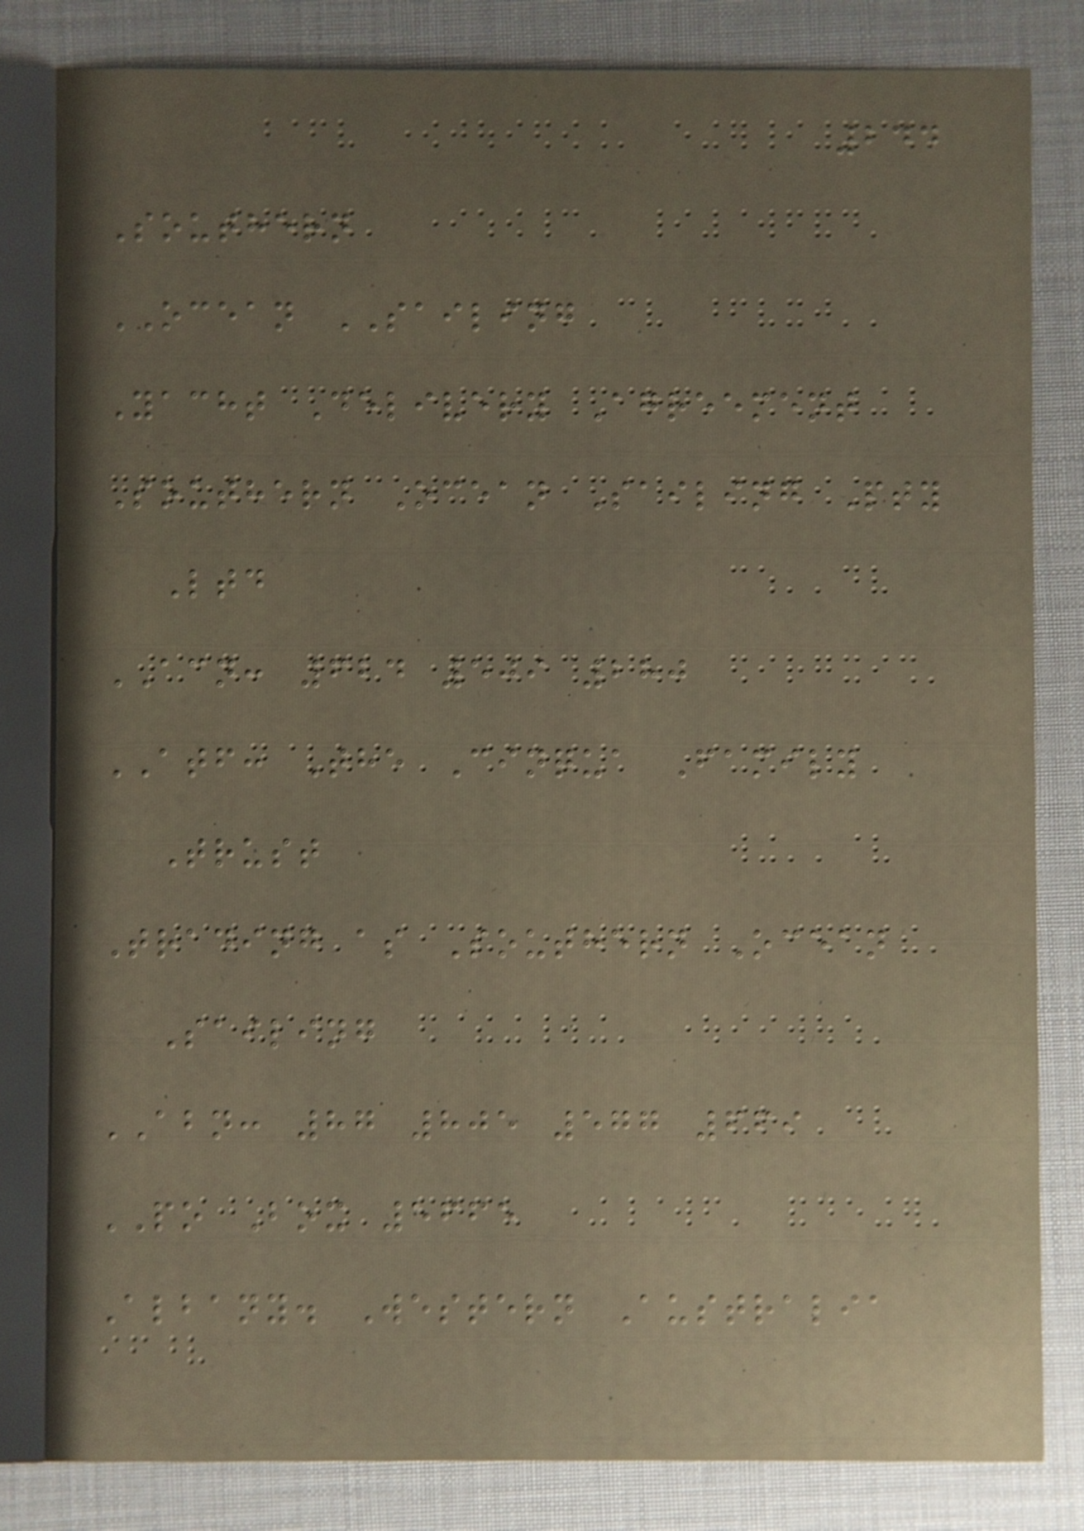244
Southern
OCEAN SAILING
Yacht Delivery Agreement
Southern Ocean Sailing Pty
Ltd
ACN: 624 509 280
ATF: The Cinqua Family
Trust
Trading as Southern Ocean
Sailing
ABN: 87 805 577 669
PO Box 5665
Albany. Western Australia
